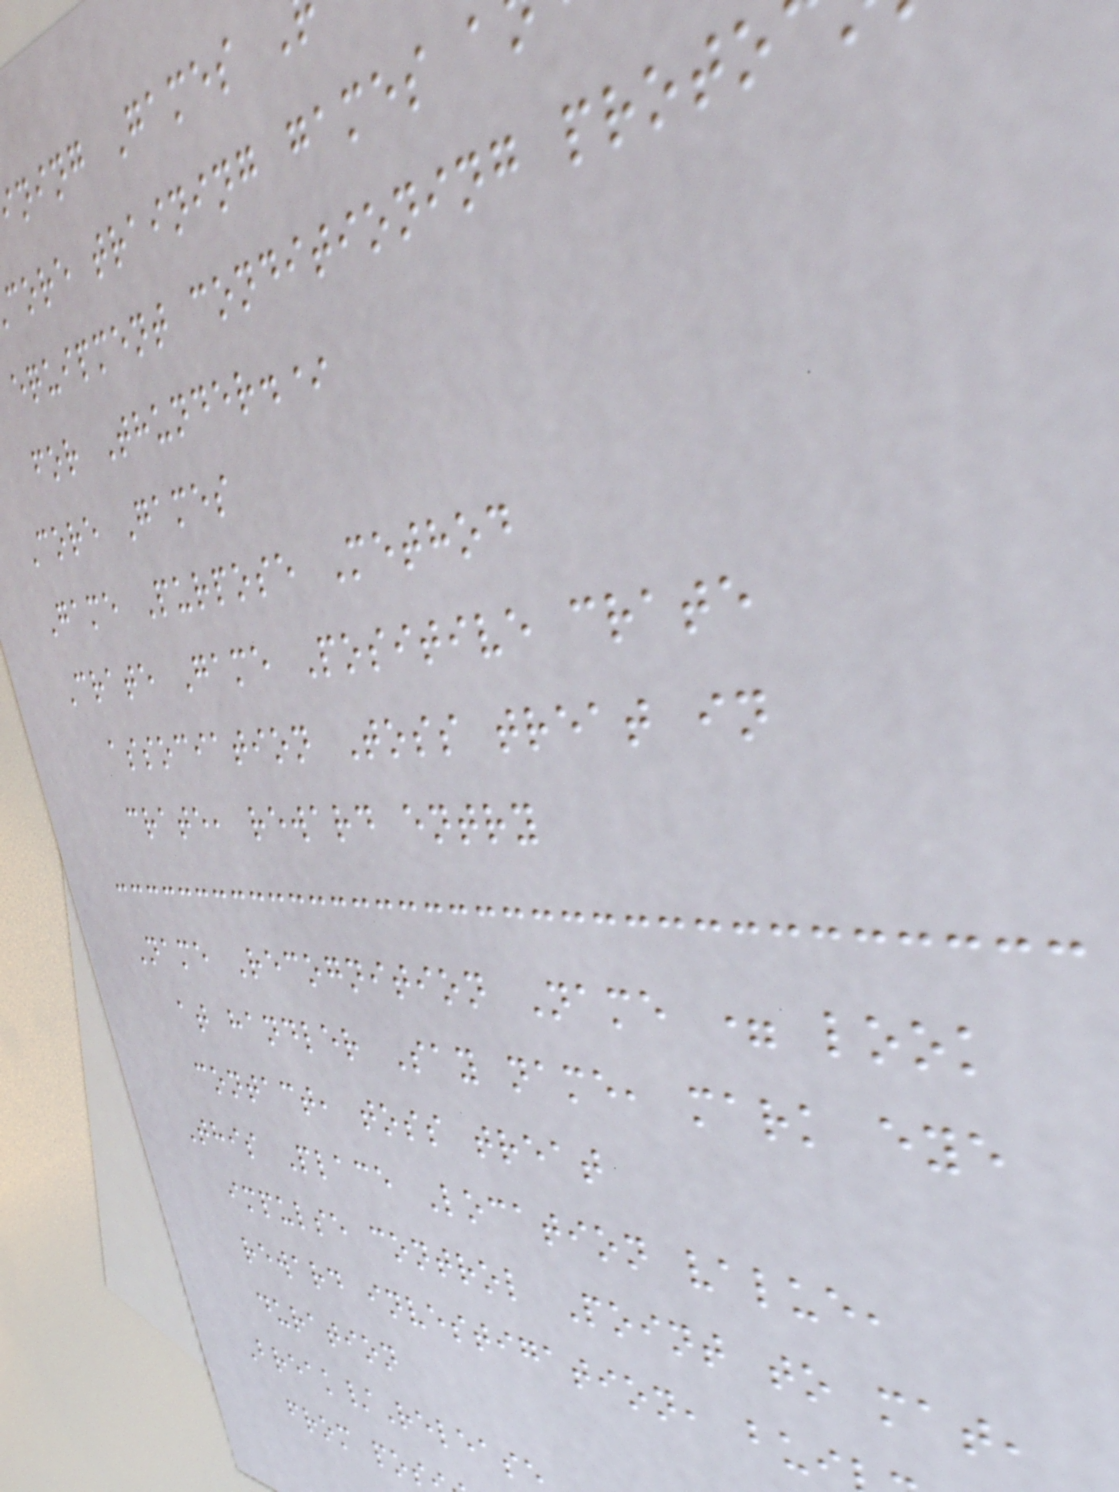ning Games
core training games a
equipment conditioning proto
for Thunder.*
Core Games
Game Purpose Method
Crate Game Positive crate
association Toss treat in
crate, reward entry
Name Recognition Name = look
at handler Say name, mark eye
contact, toss treat
This Place Location value,
impulse control Point to mat,
reward investigation, bui
duration
Break/Releas
from pos
